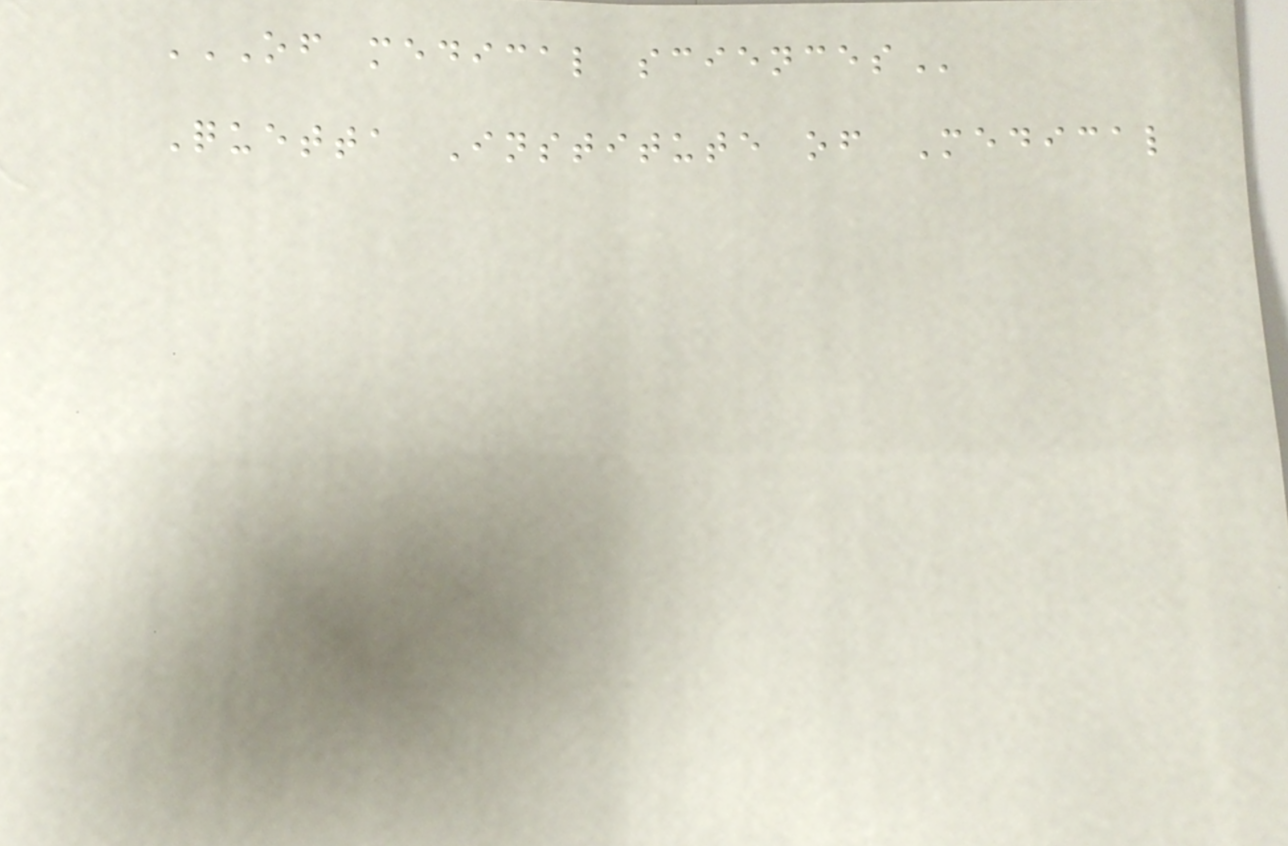OF MEDICAL SCIENCES
Quetta Institute of Medical
